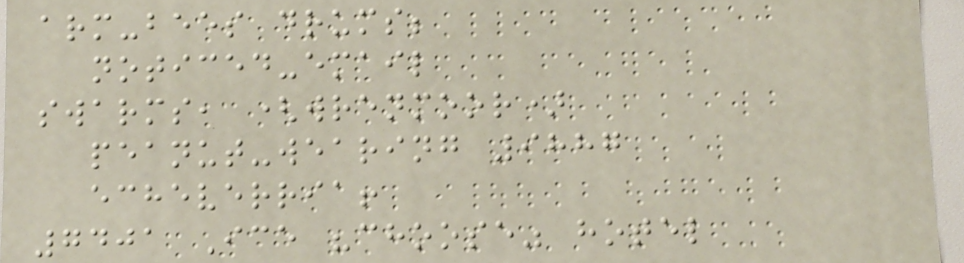arm-bees drums;
noticed-email
swarms, (wrenmoor)
peanut-wearing 9887
echeverria!
7401 Ice "choose" hotel
